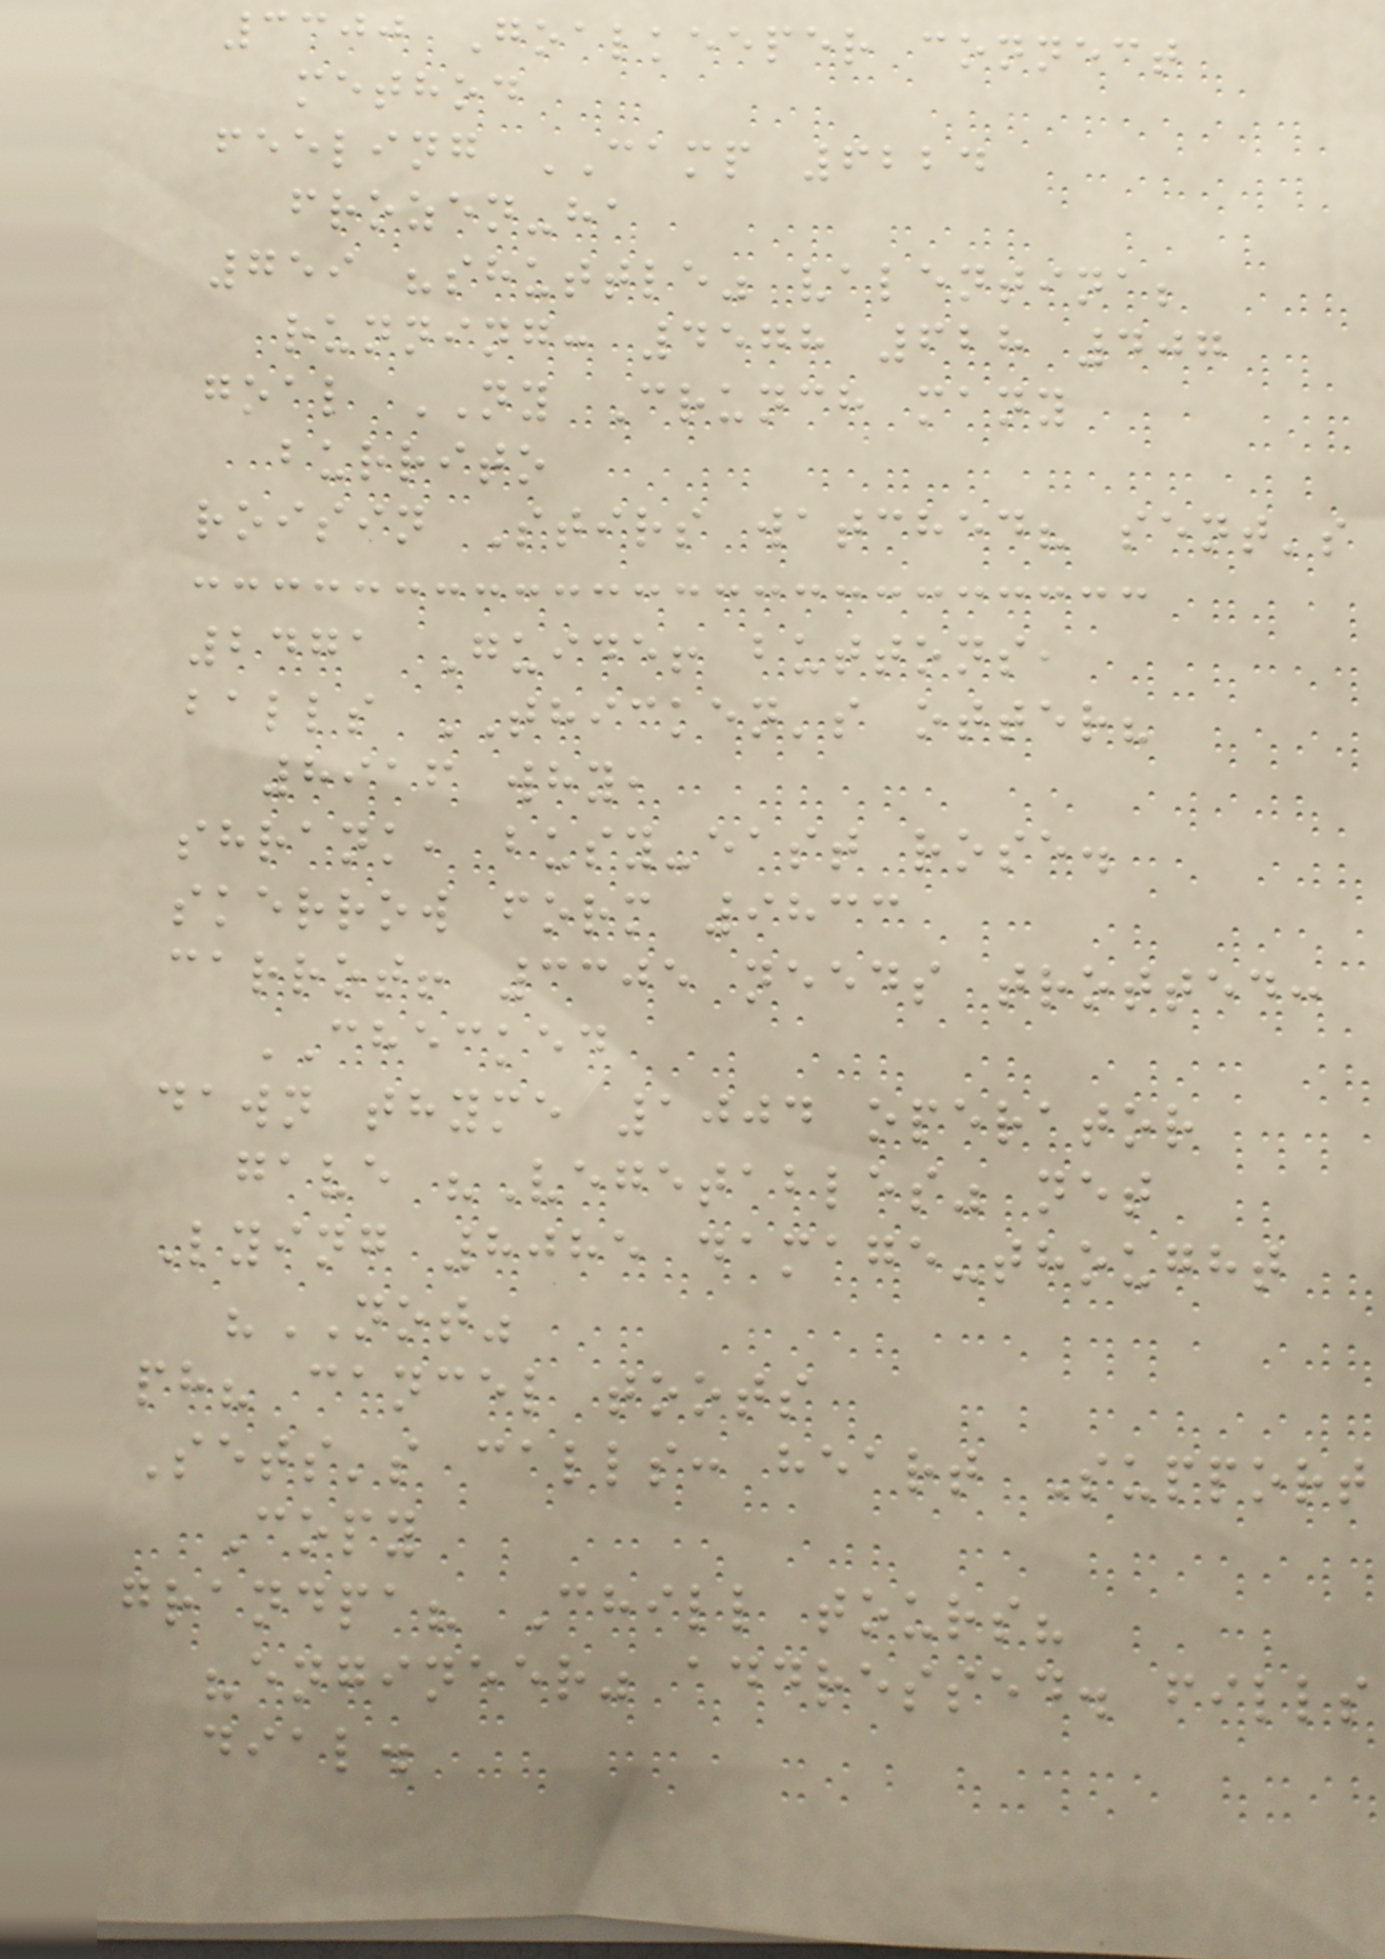3300 Goalkeeper connect
method
feeling CAMP 6224
frozen-ha
759 "shuttle" valentina;
running: 4578 628 407
goal NY Crunch many
burrito
roisin Stirs watched? sent's
2471 Guide! buttons,
balls THICKEN's otter?
8916 why,
shrank, busy-east rose.
skerrow form 9833
carrot! 3305 needs trotted:
CHECKED
dawn thyme 1004 operator
gave "Vegetables" net
Lying 8085 damage-thought
"NOT"
ph? cancel toots
Sets's calls: heart Support
Copy
grandpa? Chill tours?
"engineer" addressed. fills
dial.
